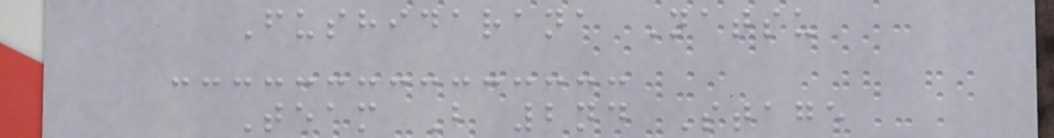Fushidarana Natsu
Team B 2nd Stage
